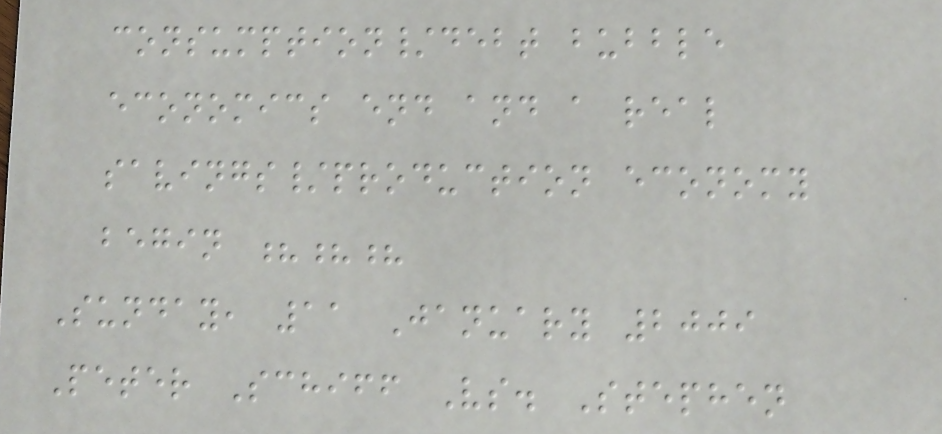consumption/debt bubble
economics end and a real
savings/production economy
begin ???
Sunday, 11 January 2009
Peter Schiff Vs. Stephen
